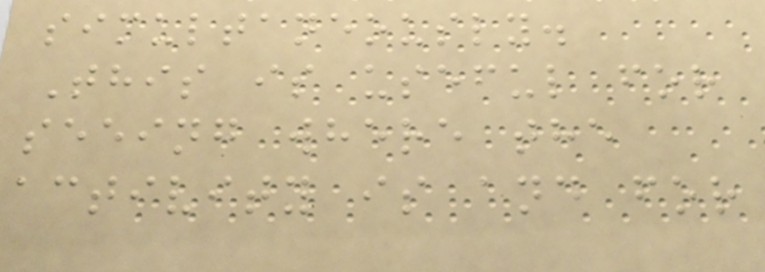simultaneously.
This is useful for
seeing where the
activity is and for
